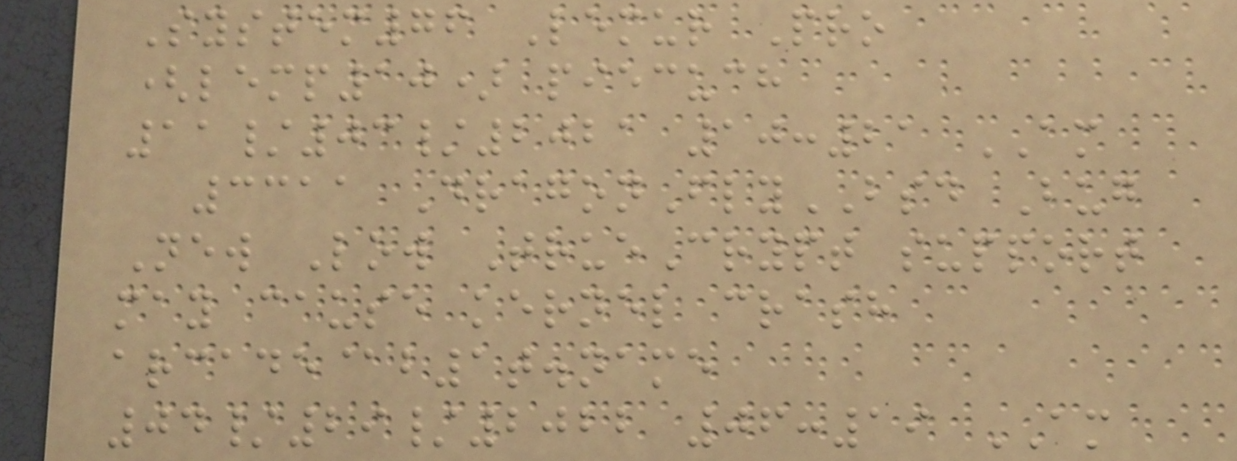System76 Lemur Pro
(lemp10) piecuch
11/03/2021 10:21 AM
3311 DragonFlyBSD Bug
New Low TrueCrypt support
may cause kernel crash
arcade@b1t.name
04/29/2022 06:19 AM
